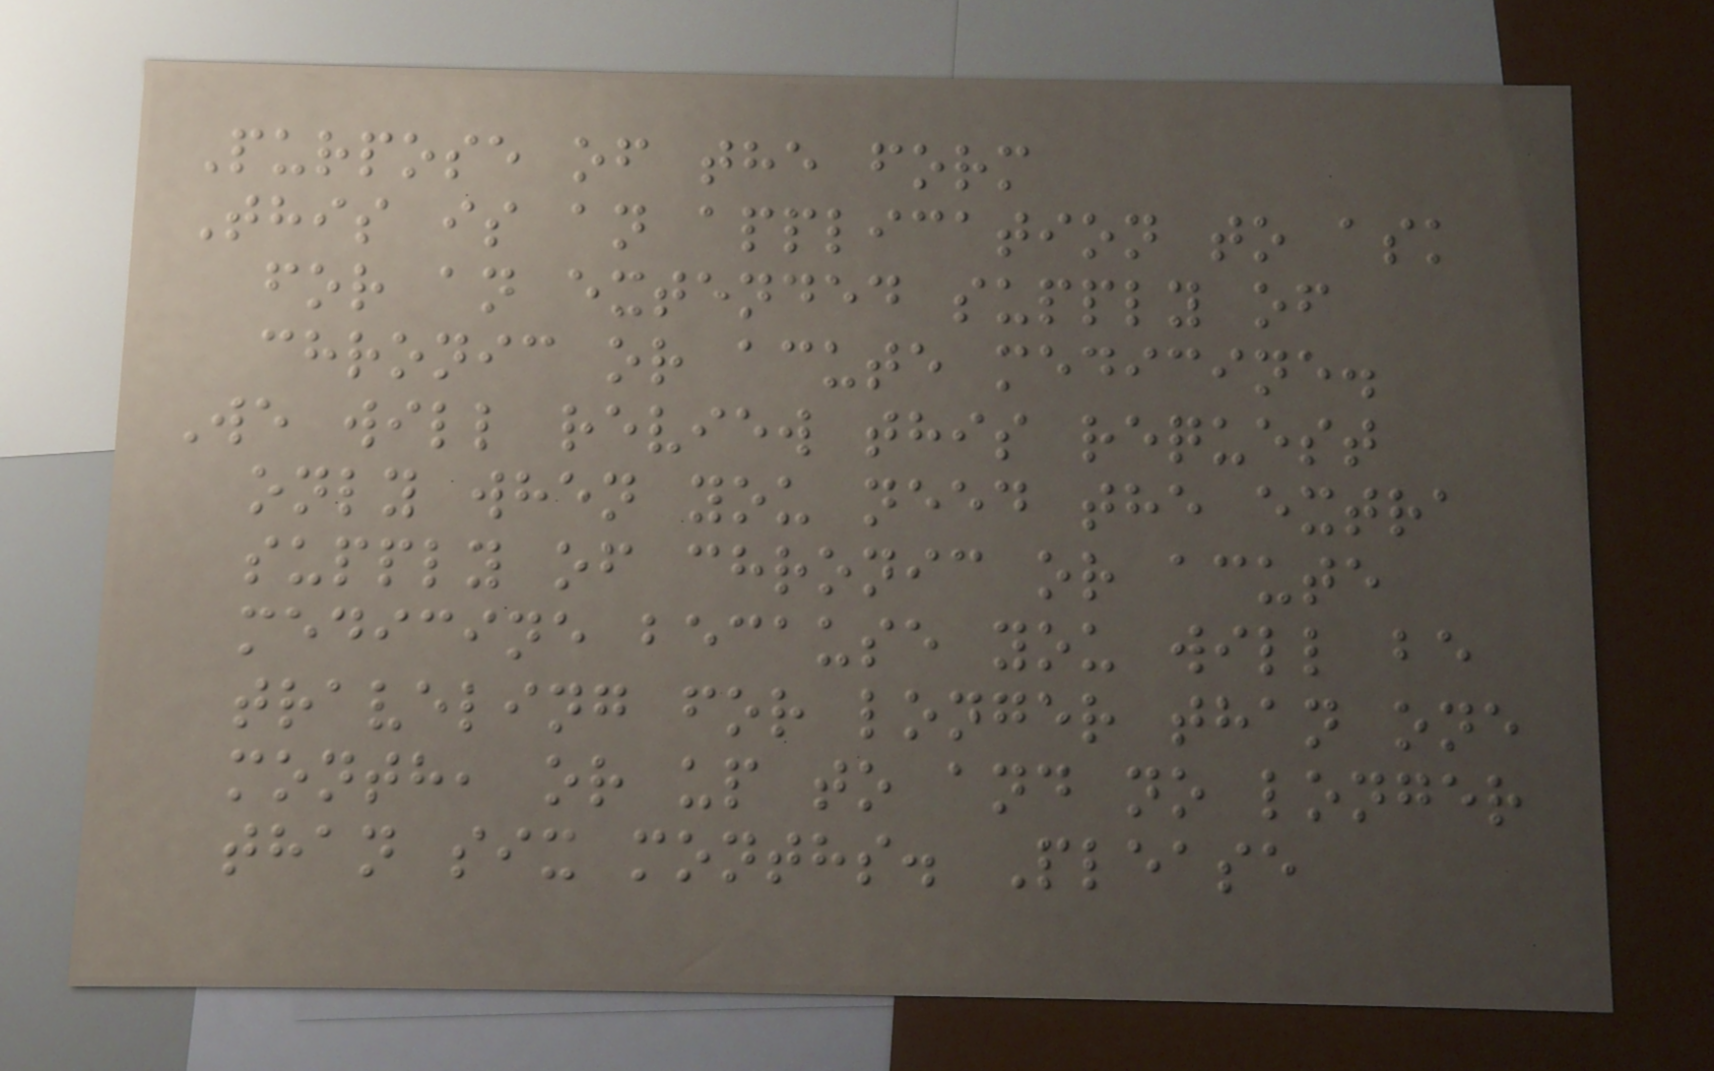Purpose of the form
This is an application to ask
for an extended supply of
chronic or acute medicine.
We will review this request
only when you need the extra
supply of chronic or acute
medicine because you will be
traveling for longer than one
month, or up to and no longer
than six months. Please
